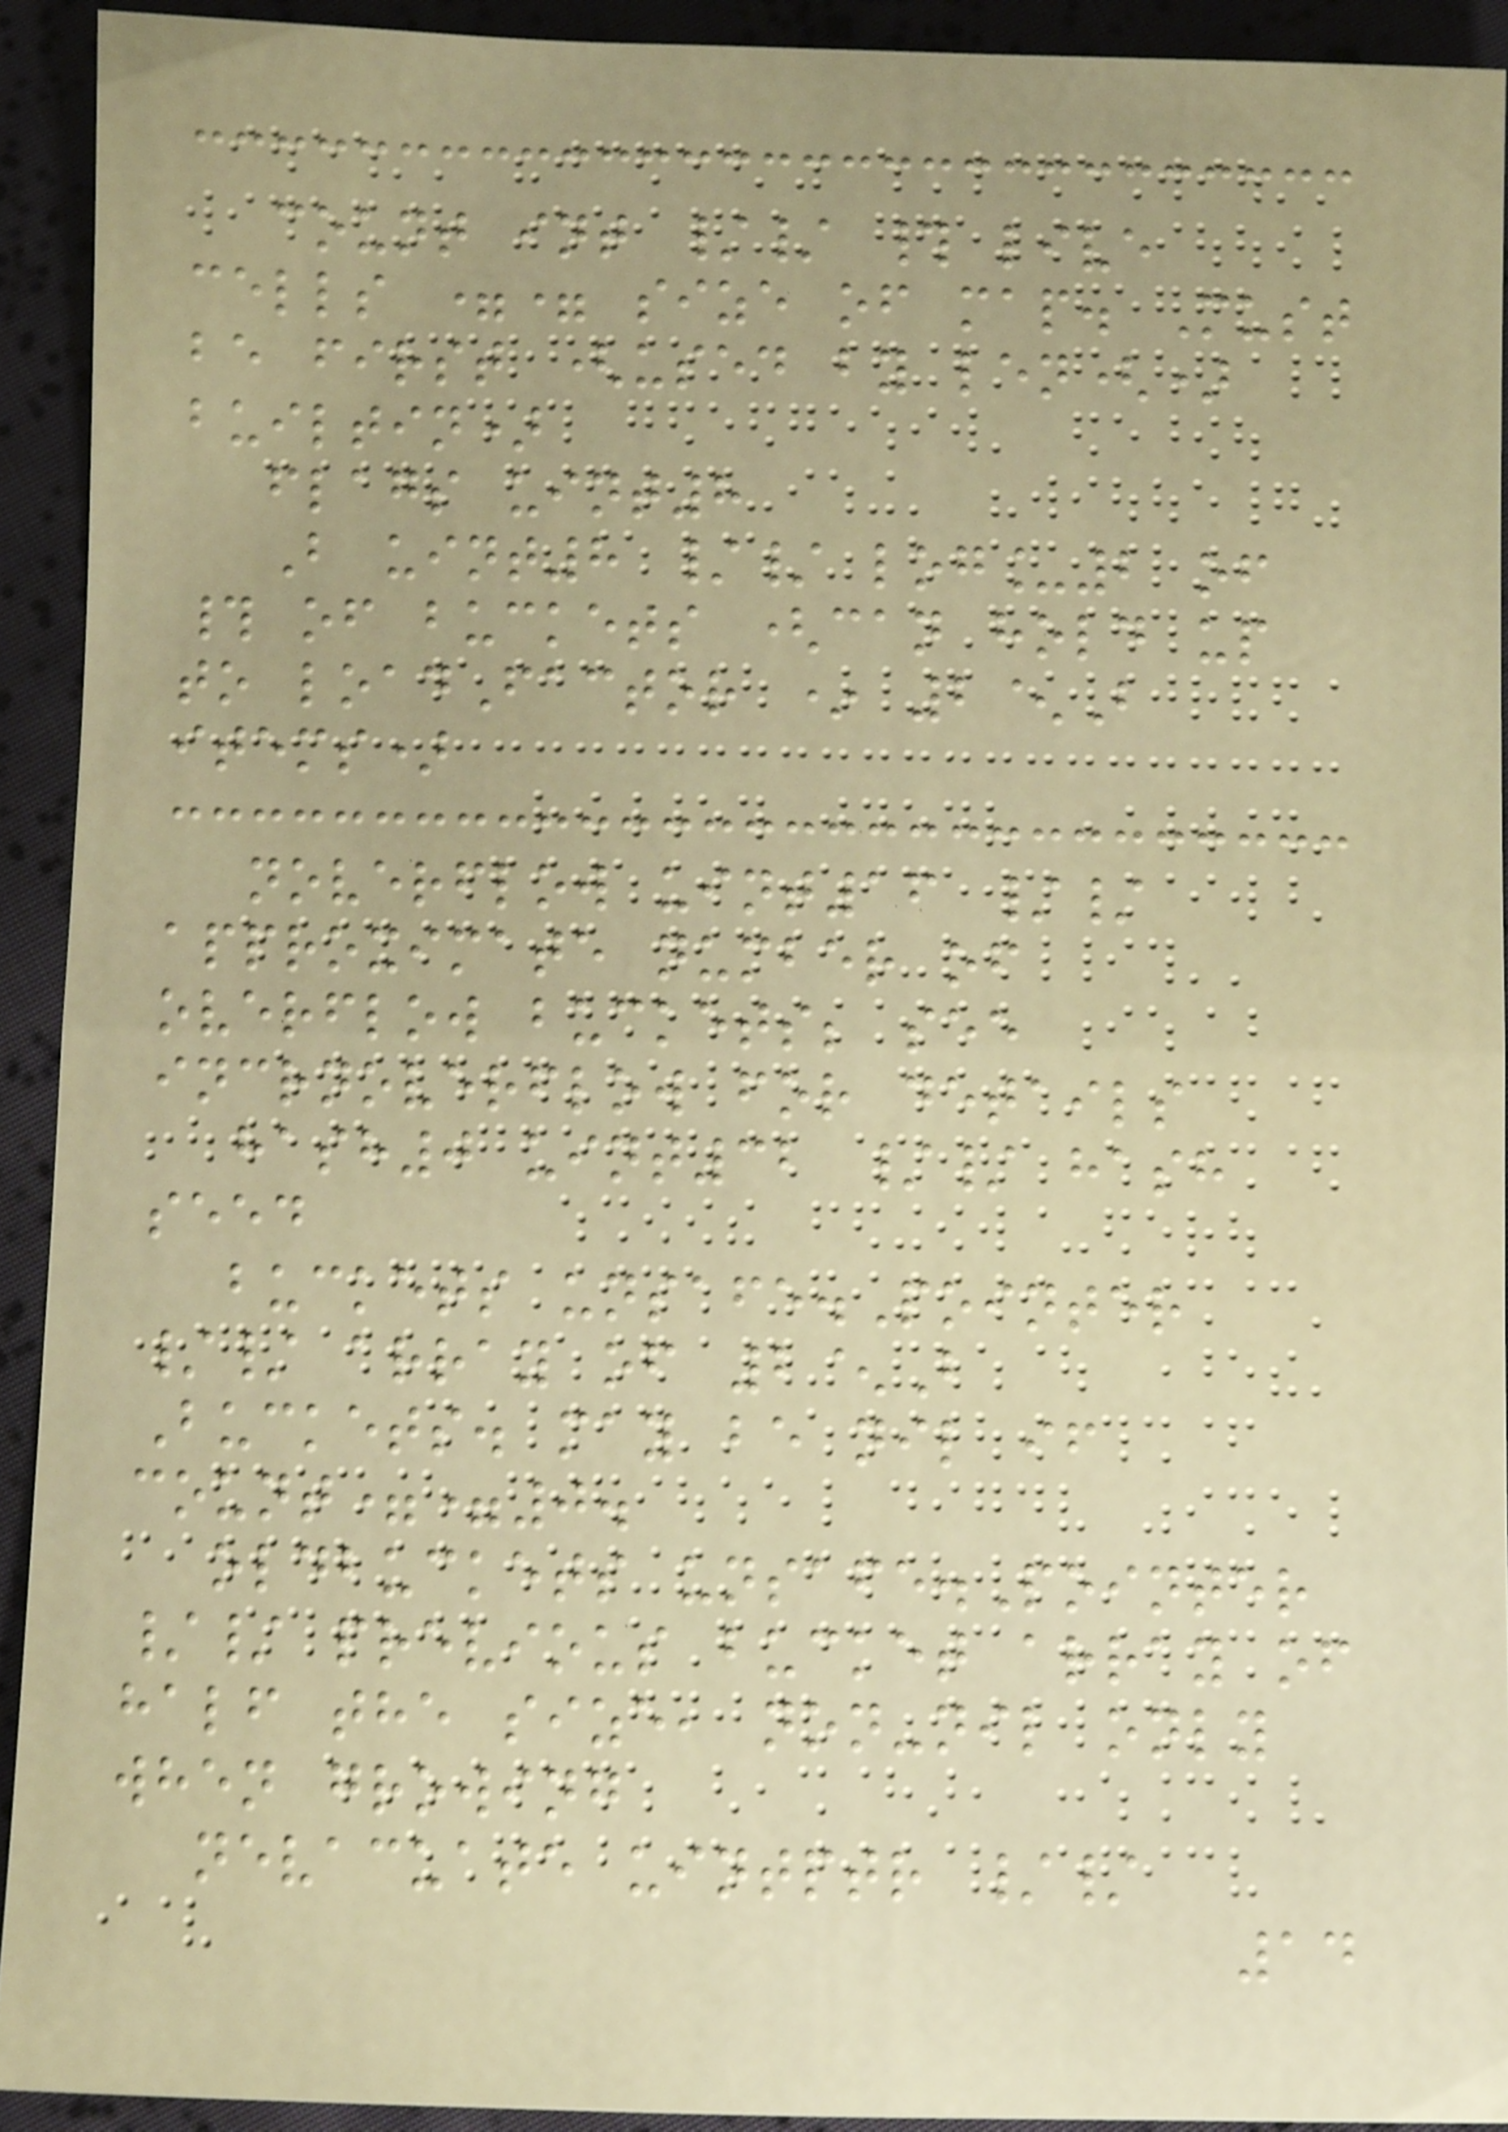count int // # live
cells == size of map. Must
be first (used by len()
builtin)
flags uint8
B uint8 // log_2 of
# of buckets (can hold up
to loadFactor * 2^B
items)
noverflow uint16 //
approximate number of
overflow buckets; see
incrnoverflow for details
hash0 uint32 // hash
seed
buckets unsafe.Pointer
// array of 2^B
Buckets. may be nil if
count==0.
oldbuckets unsafe.Pointer
// previous bucket array of
half the size, non-nil only
when growing
nevacuate uintptr //
14
